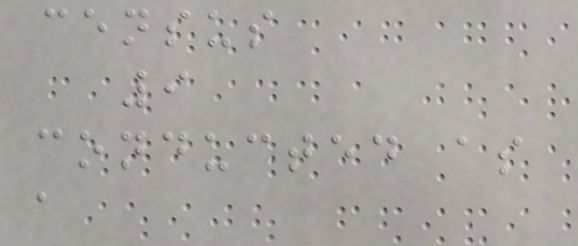census
9
conducted as
a
